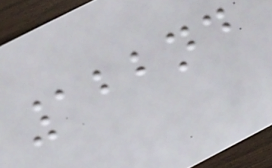122nd
